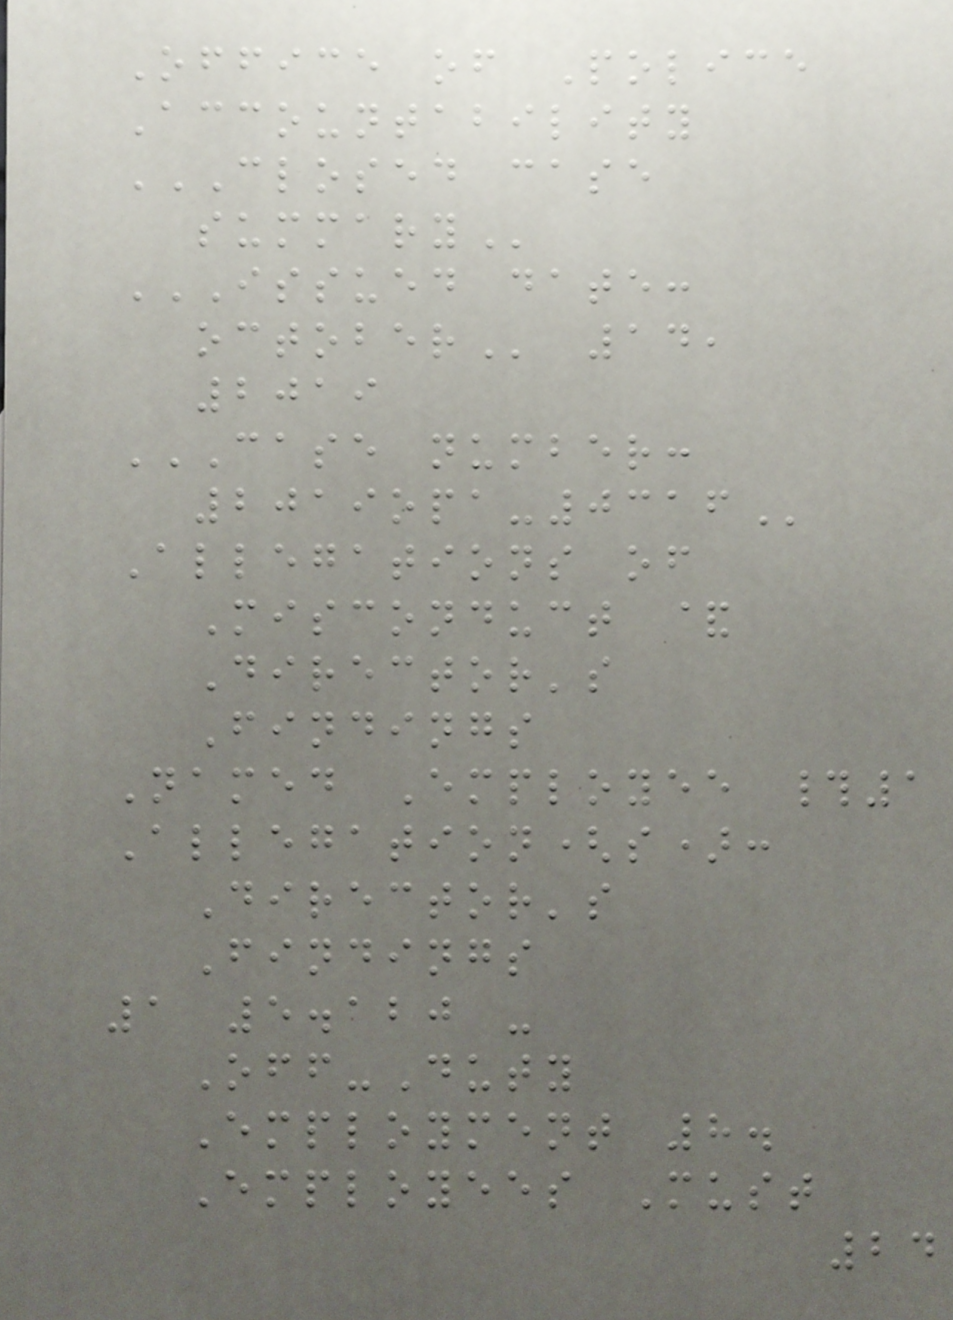Office of Police
Accountability
CLOSED CASE
SUMMARY
ISSUED DATE:
OCTOBER 14,
2019
CASE NUMBER:
2019OPA-0316
Allegations of
Misconduct &
Director's
Findings
Named Employee #1
Allegation(s):
Director's
Findings
1 5.120 -
Off-Duty
Employment 8.
Employees Must
24
